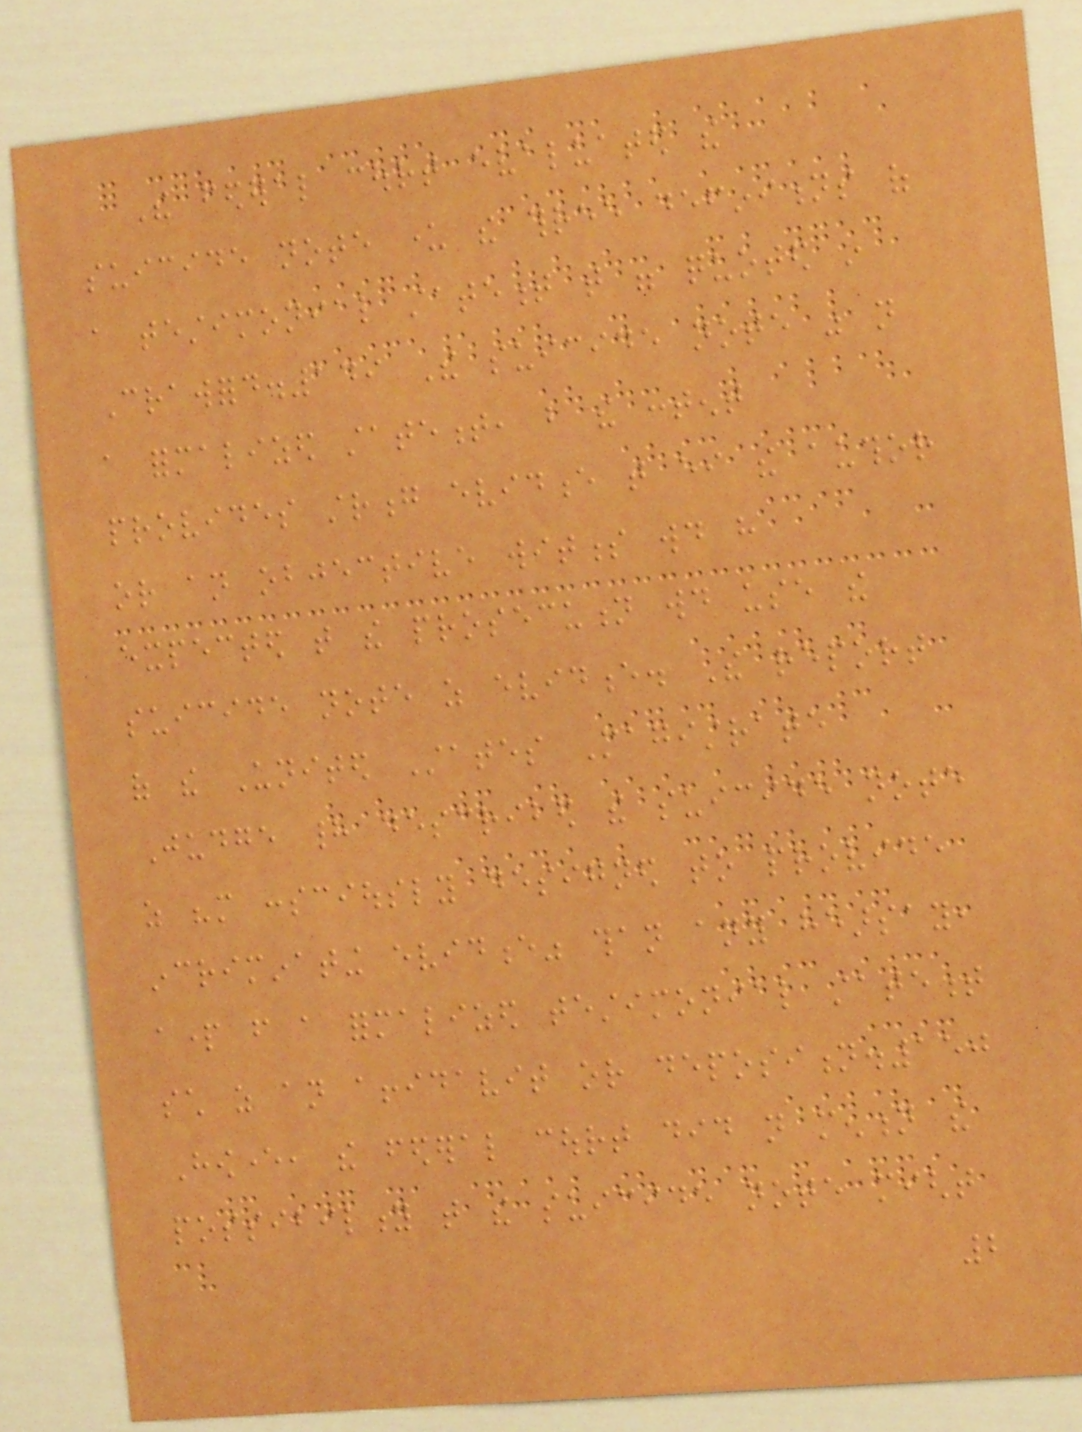The federal court evaluated the
suicide note under the three definitions of
a testimonial statement that were quoted in
Crawford.149 The suicide note was not
a formalized statement, but the content
provides strong evidence that either the author
or an objective witness would have
expected that the prosecution would use the
suicide note as evidence. The report
of the United States Magistrate
Judge had described the suicide note
as "more consciously designed to provide
incriminating evidence" than any hearsay,
apart from a formalized testimonial statement
such as an affidavit or deposition.150
However, the federal court did not mention the
possibility that the suicide note might
2
